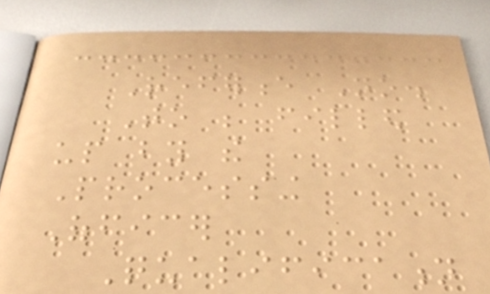Reference No.
To be filled
up by the
Processing
Officer
Qualification
